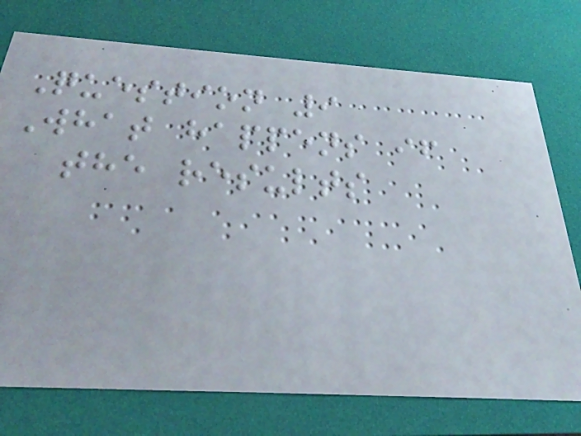Question 9
What happens if
the results
